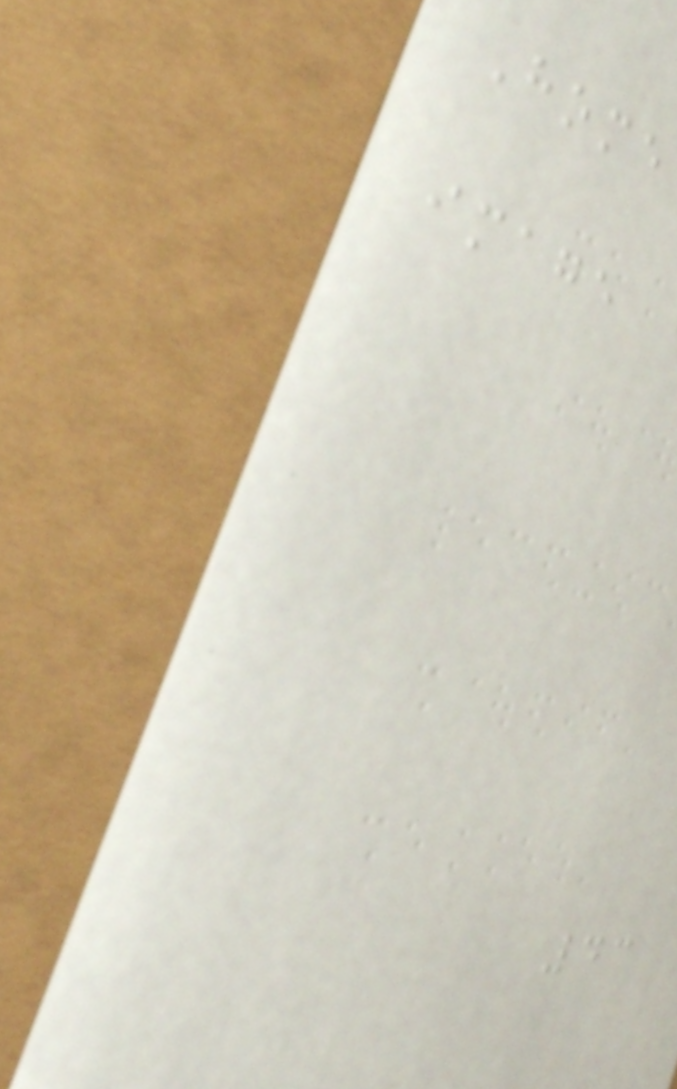Home
image
43
